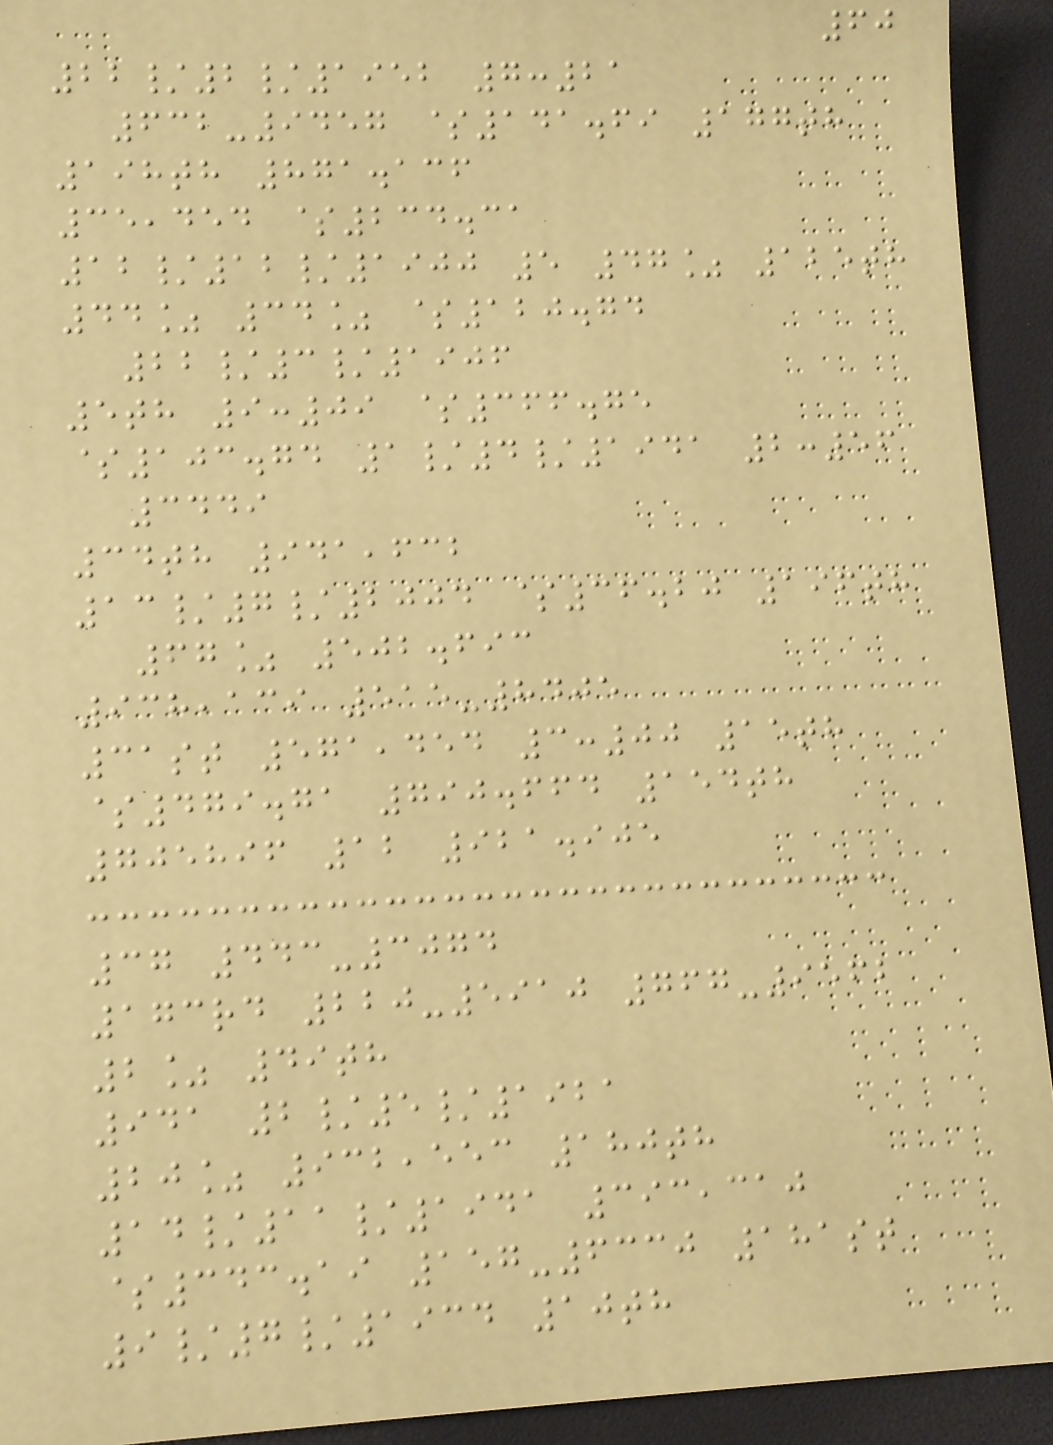60
22/2/1952 7:21
632-9457 $141.69 177th
198th 871.136
35,454 $234.31
12/12/1900 5 47% 125th
44% 34% $120.74
22/3/1906
5th 9:09 $366.75
$103.74 1/4/1941 2:56
3449
34th 941,632
13/7/2004 $36.20 196th
67% 502.693
938,139 515-8405
31st 571,454 3:00 15th
$479.71 790.664 154th
705896 12 921.905
37 443-3074
173rd 220-5910 767-9562
2% 49th
941 2/5/1921
20% 932,553 180th
14/11/1941 393,310
$343.19 157-6330 181st
9/7/1934 10th
